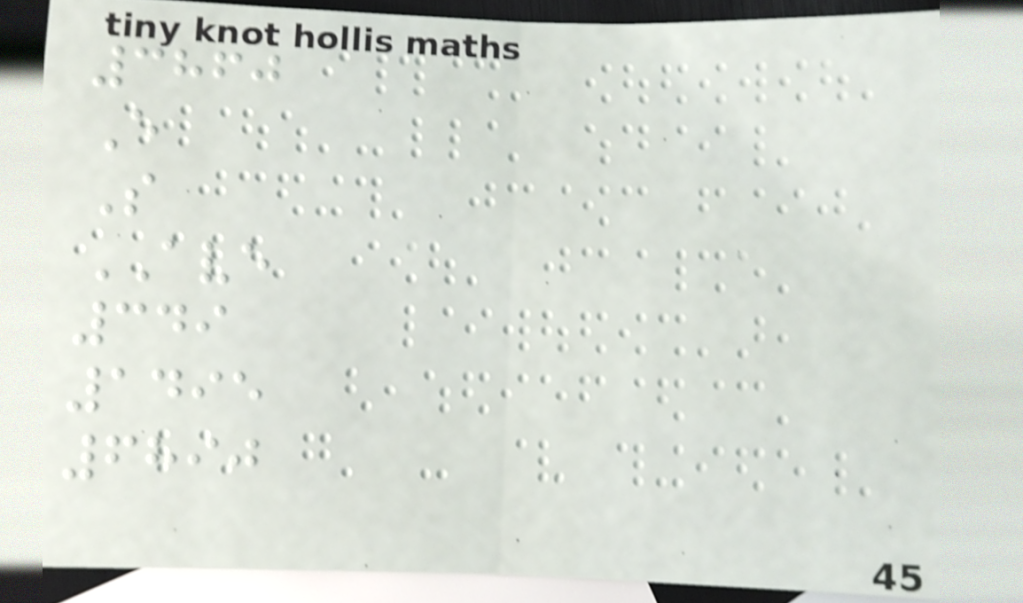3860
E
S
AVE
349
1495
6890
